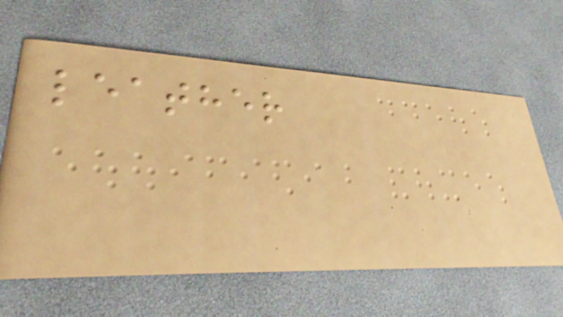leather
